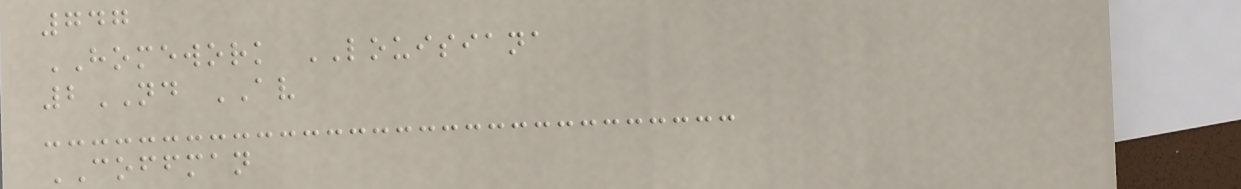747
HOMEWORK LOUISIANA
2ND AV
COFFMAN
